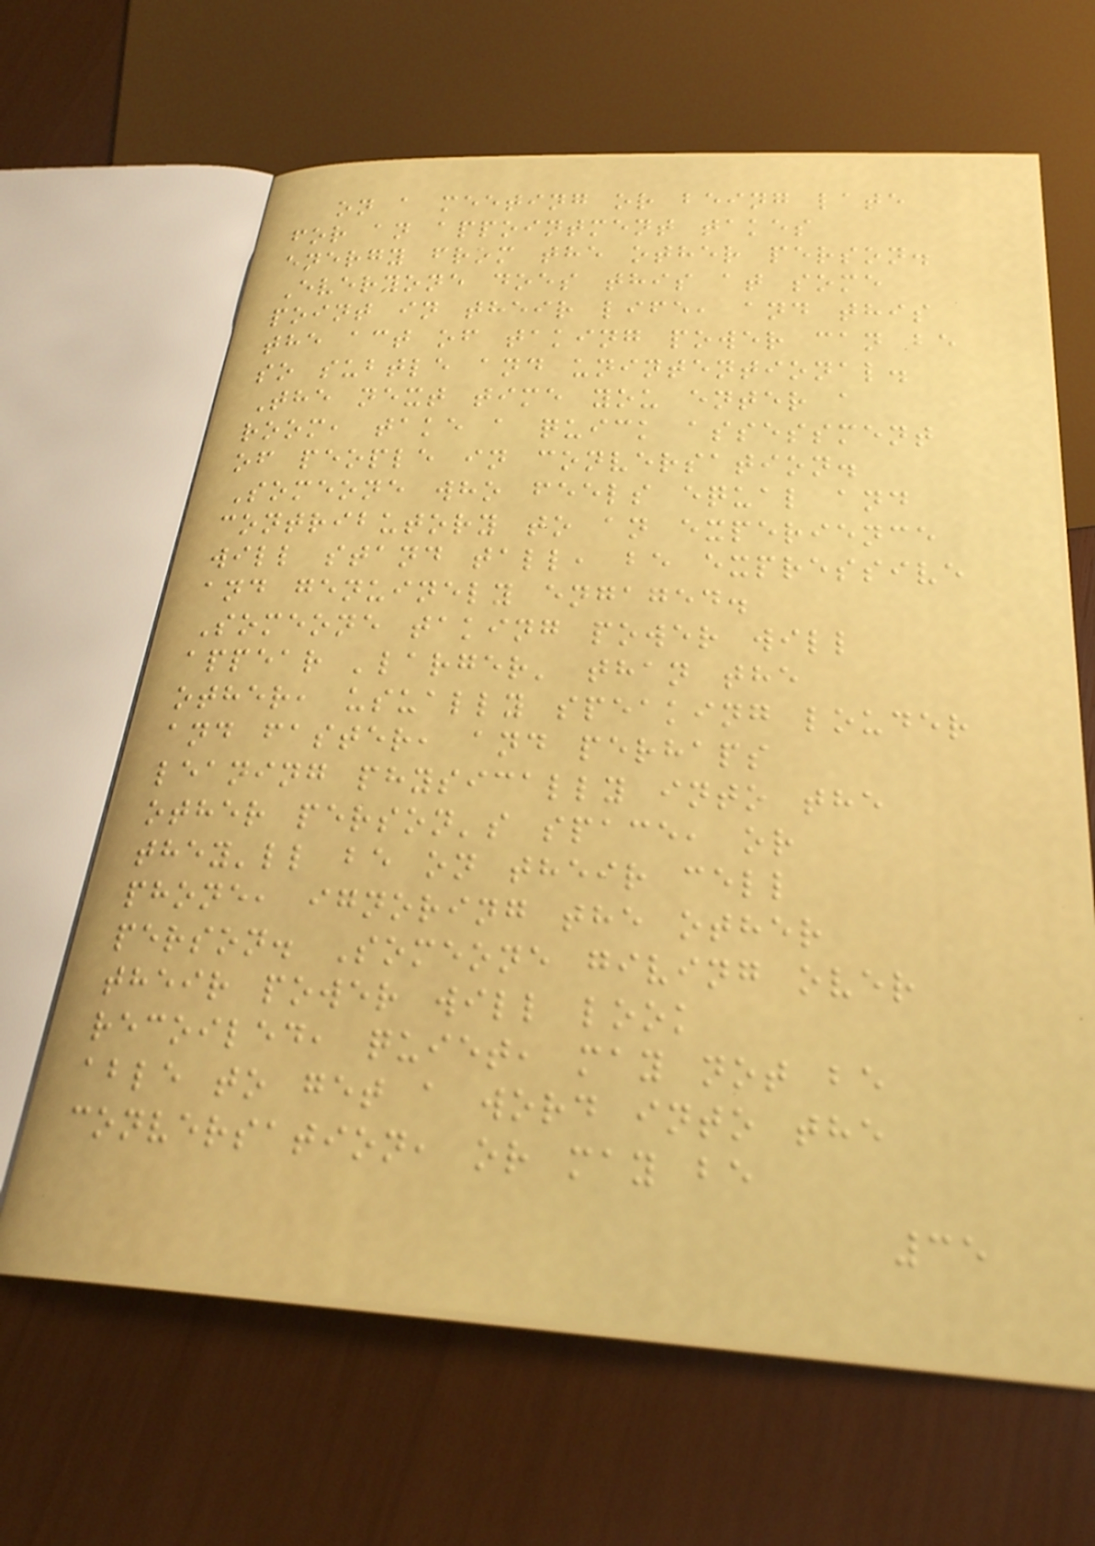on a meeting or being late
for an appointment takes
energy from the other person.
Everyone does this at some
point in their life, and this
the act of taking power can be
so subtle and unintentional.
The next time you enter a
room, take a quick assessment
of people in conversation.
Someone who feels equal and
contributory to an experience
will stand tall, be expressive
and genuinely engaged.
Someone taking power will
appear 'larger' than the
other, usually speaking louder
and faster, and perhaps
leaning physically into the
other person's space, or
they'll be on their cell
phone, ignoring the other
person. Someone giving over
their power will look
recoiled, quiet, may not be
able to get a word into the
conversation, or may be
35
